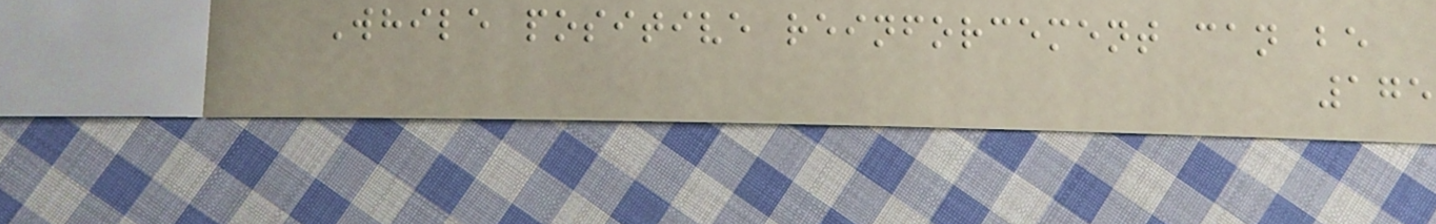While positive reinforcement can be
175
